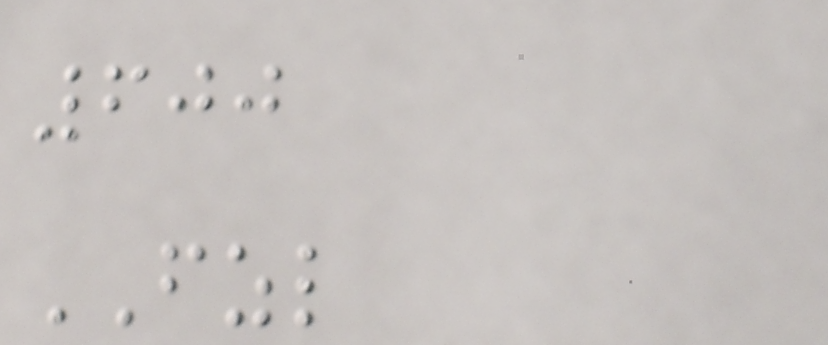600
FZL
